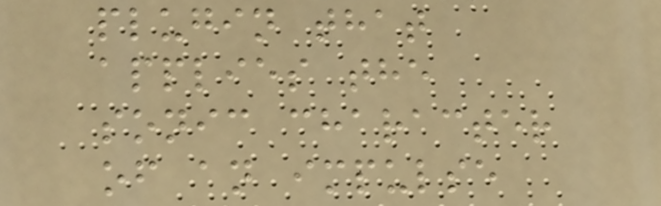plugin that
applies the
sonic character
of an impulse
